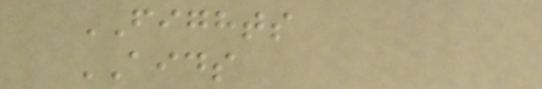FIGHTS
AIDS
